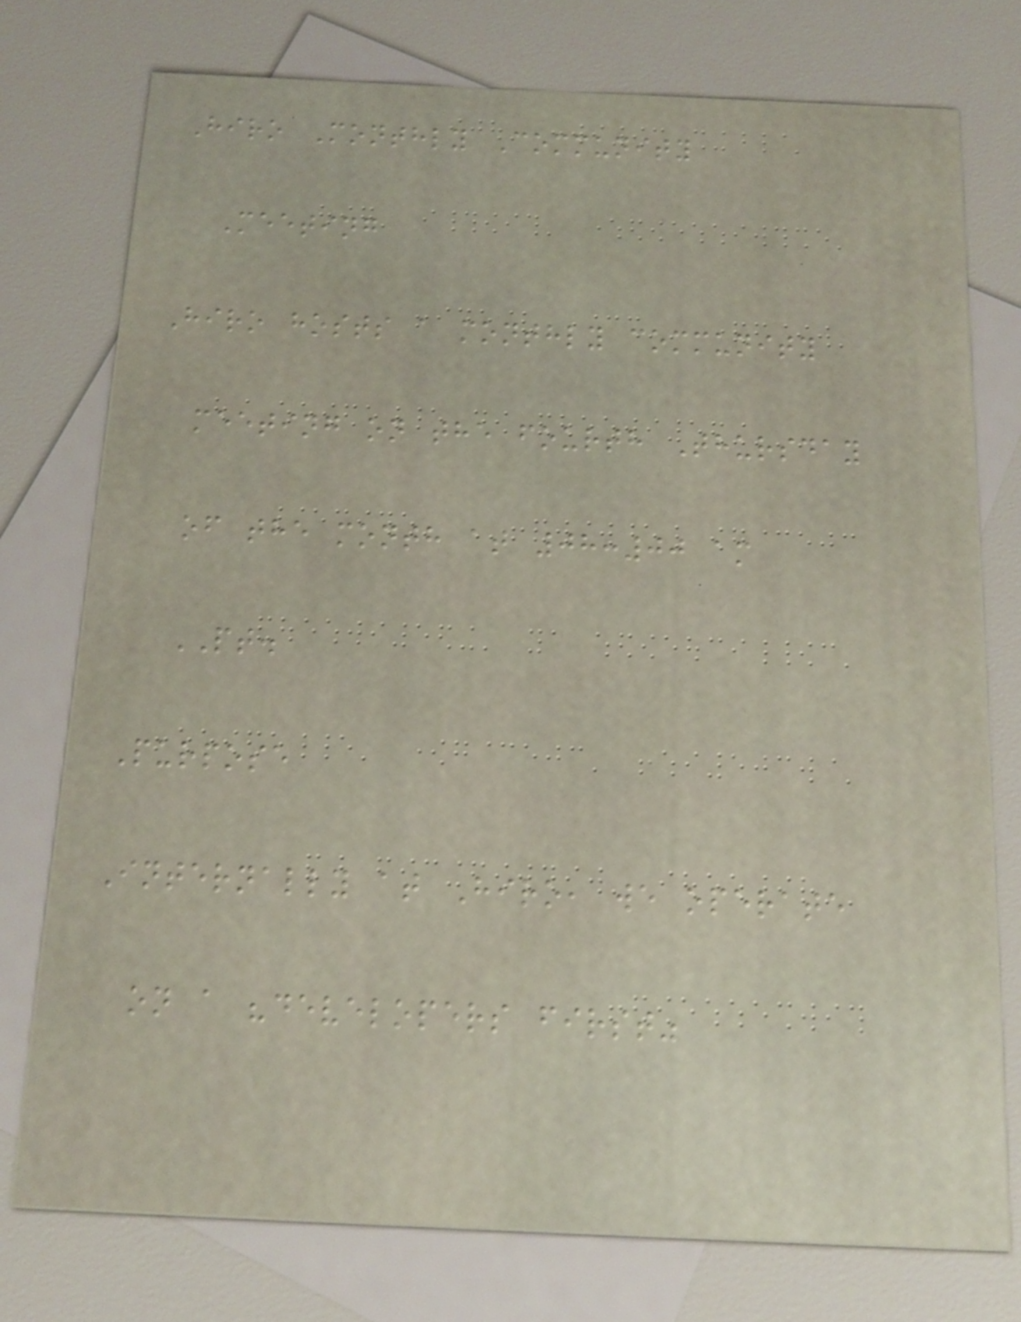Hiro Monthly Community
Meeting
Hiro hosts a monthly community
meeting on the fourth Thursday
of the month at 08:00 am
PT.
Purpose
Internally at Hiro, we operate
on a "developers first"
